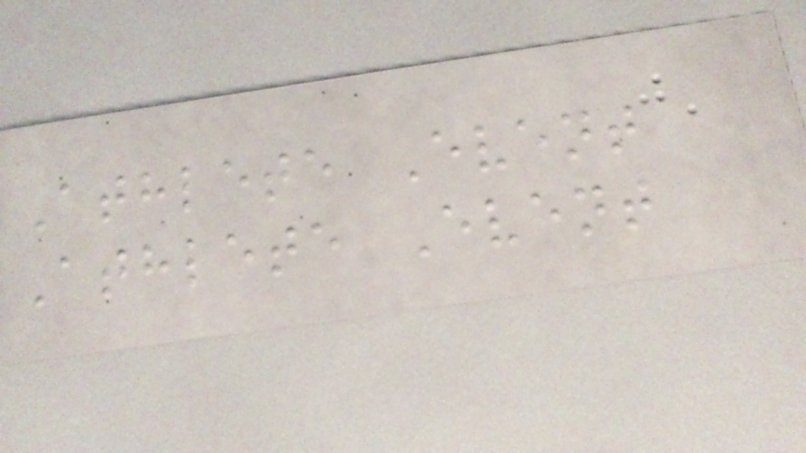Athlete Event
Athlete Event
